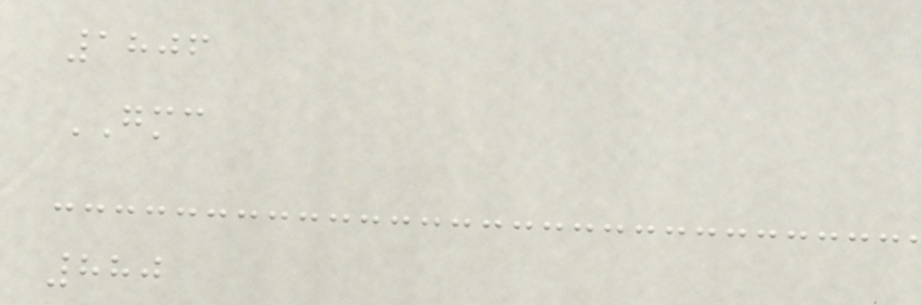1806
GMC
880
